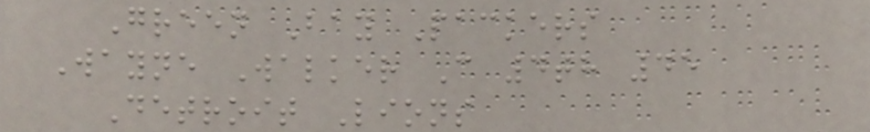Green Bay Packers
Wayne Walker C 4th 45
Detroit Lions
